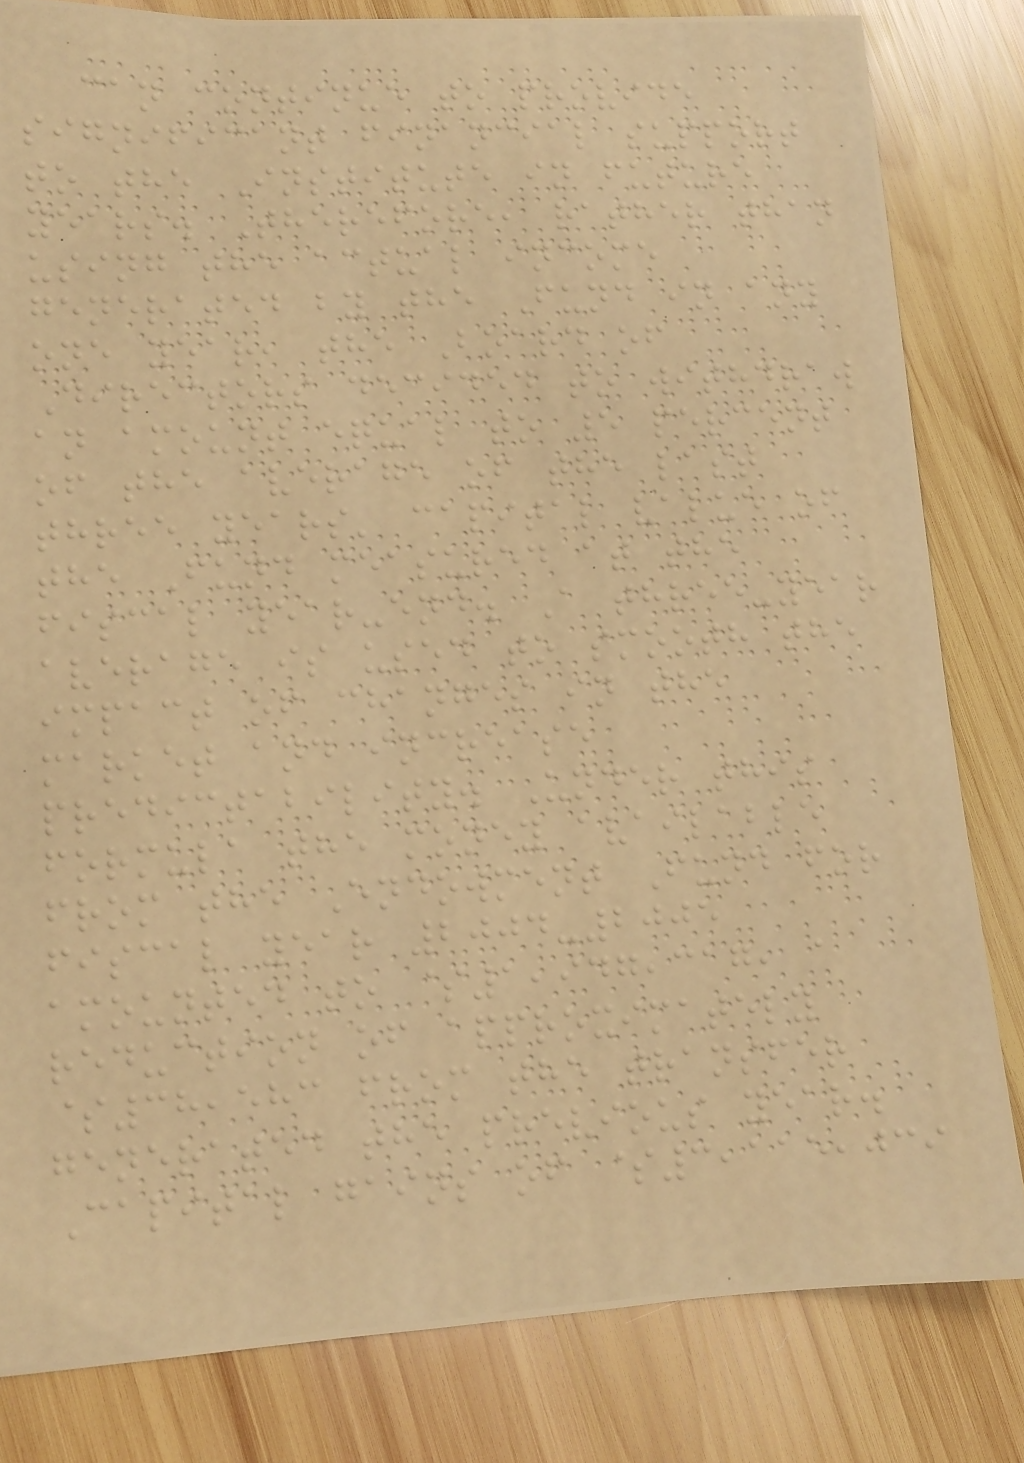can continue to provide
significant financial support
to the Institute in future
years. Therefore, rather than
using the actual income
generated by the Fund in any
one year, the Board of
Directors decided to withdraw
an amount equal to 5 percent
of the average of the last
three years' capital value of
the Fund measured at the
fiscal year-end. A three-year
average is used to smooth the
impact of changes in the
market and increase
predictability. Under this
formula the money available
from the Endowment Fund for
fiscal year 2004-2005
amounted to $1,947,317, a
reduction of approximately
$38,583 from the transfer
generated the previous year.
Capital gains of $3,115,039
